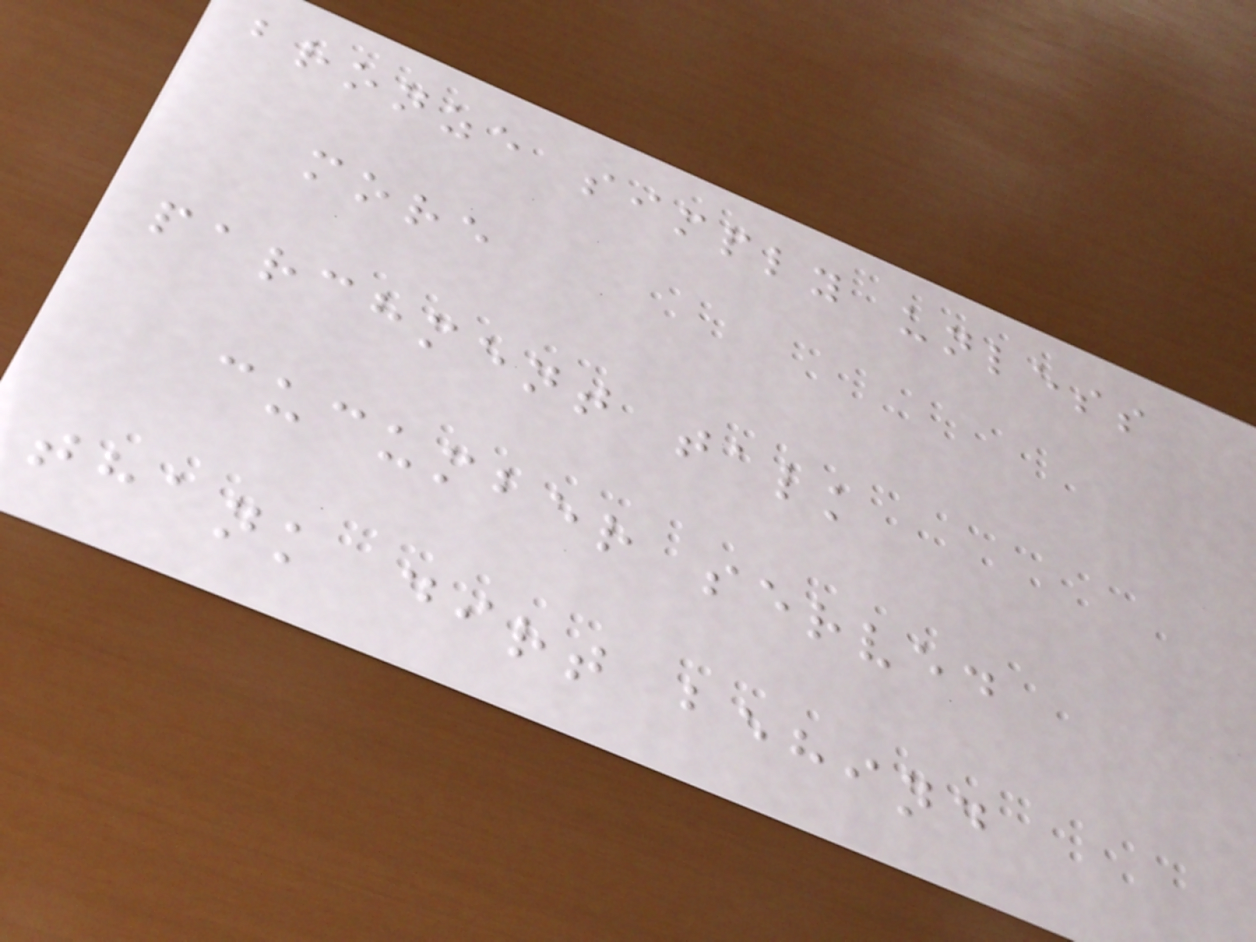bronze simply unless
more
parchment talk
cucumber served
thank dirt behind
